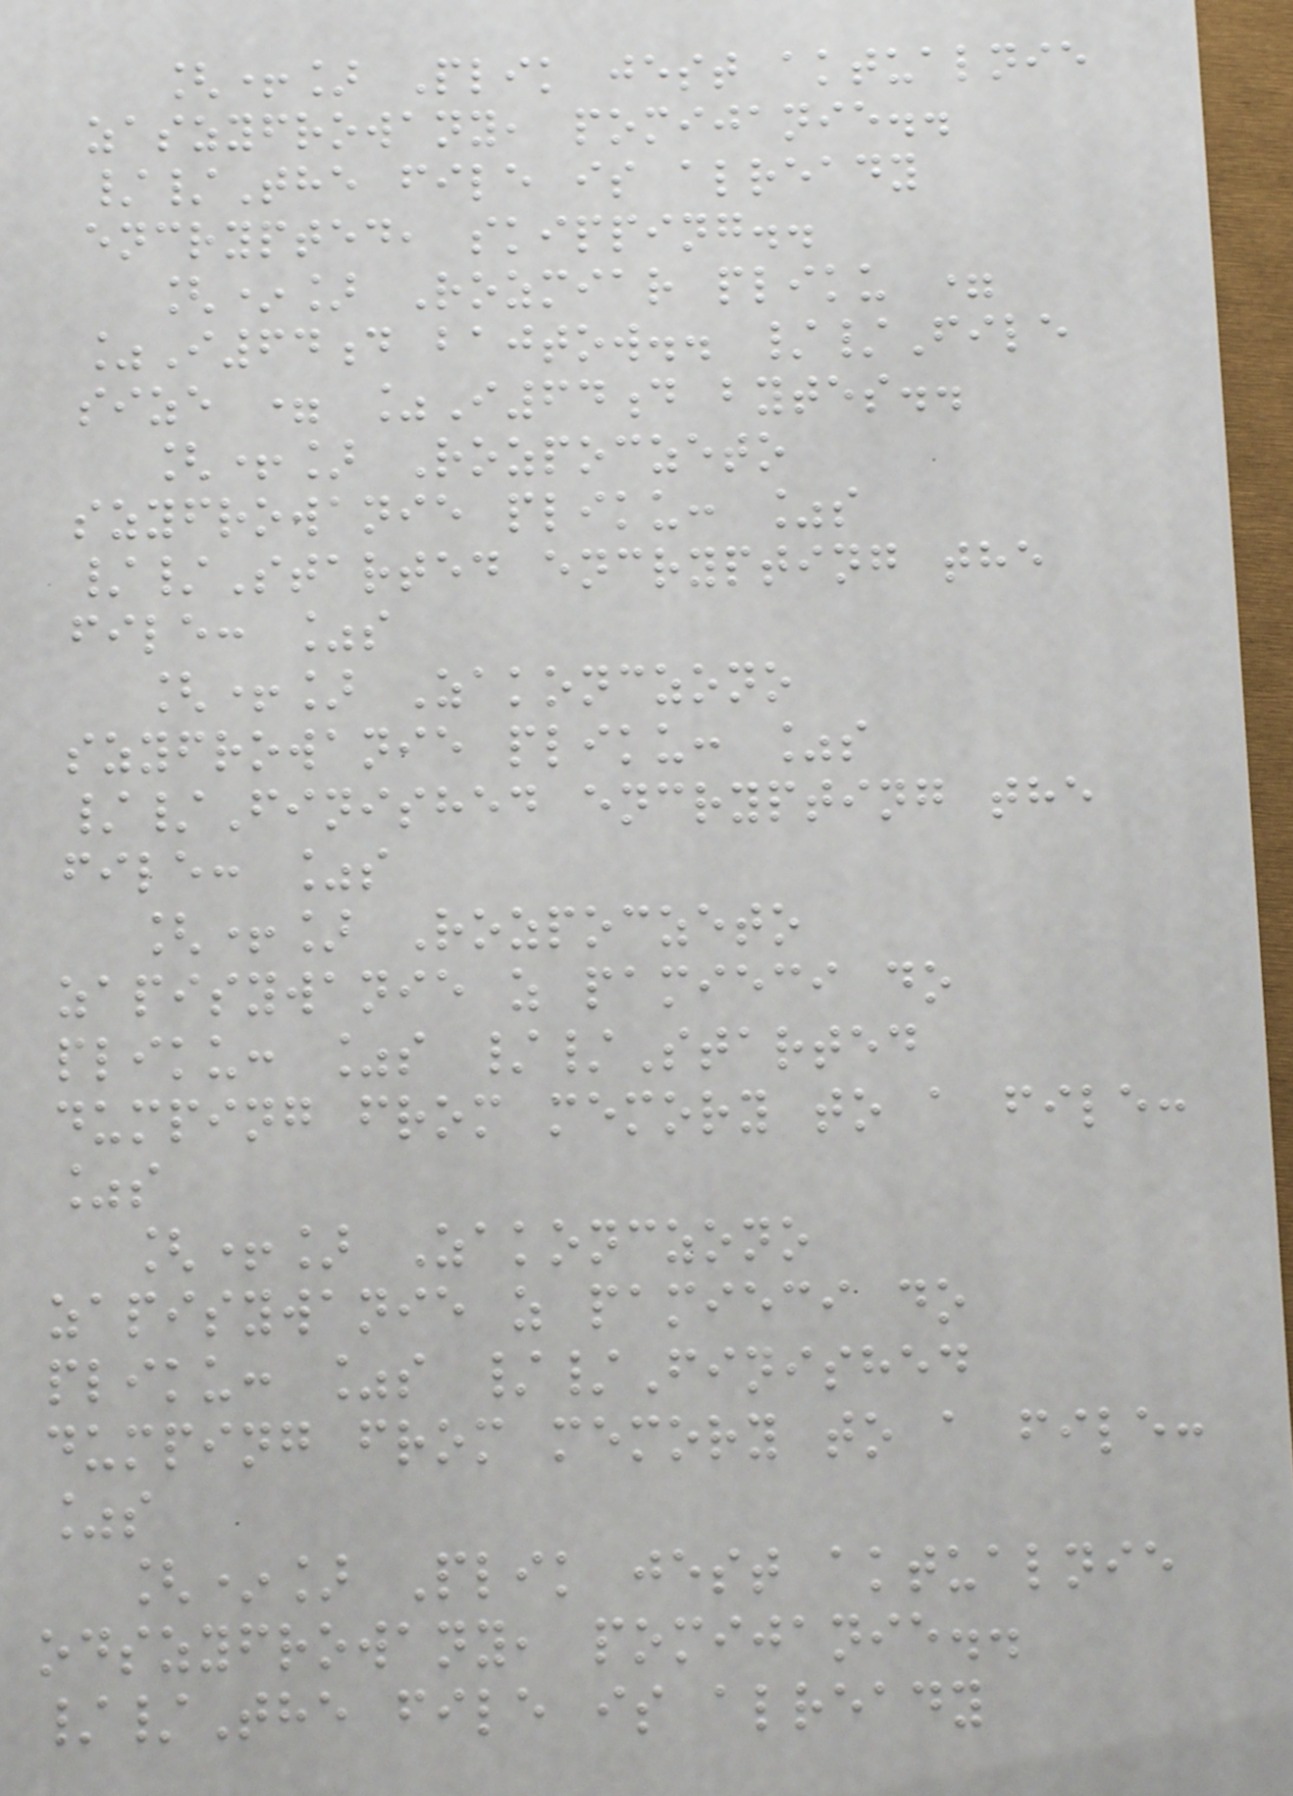[+] Plik jest aktualnie
zaszyfrowany, pomijanie..
//The file is already
encrypted, skipping..
[*] Rozmiar pliku =
%I64d bajtow.. //File
size = %I64d bytes..
[+] Rozpoczeto
szyfrowanie pliku: %s
//Started encrypting the
file: %s
[+] Zakonczono
szyfrowanie pliku: %s
//Finished encrypting the
file: %s
[+] Rozpoczeto
zapisywanie z pamieci do
pliku: %s //Started
dumping from memory to a file:
%s
[+] Zakonczono
zapisywanie z pamieci do
pliku: %s //Finished
dumping from memory to a file:
%s
[*] Plik jest aktualnie
odszyfrowany, pomijanie..
//The file is already
